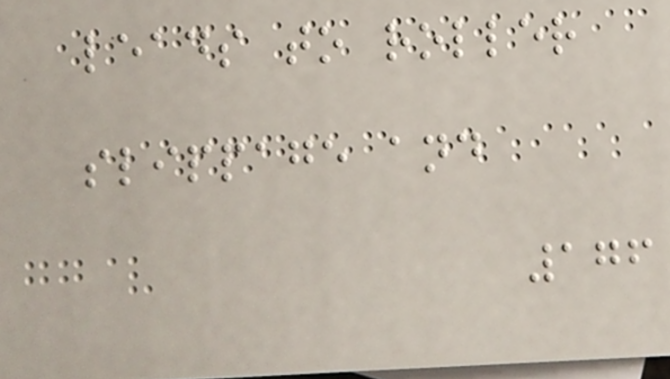leads to roller
slippage and
176
